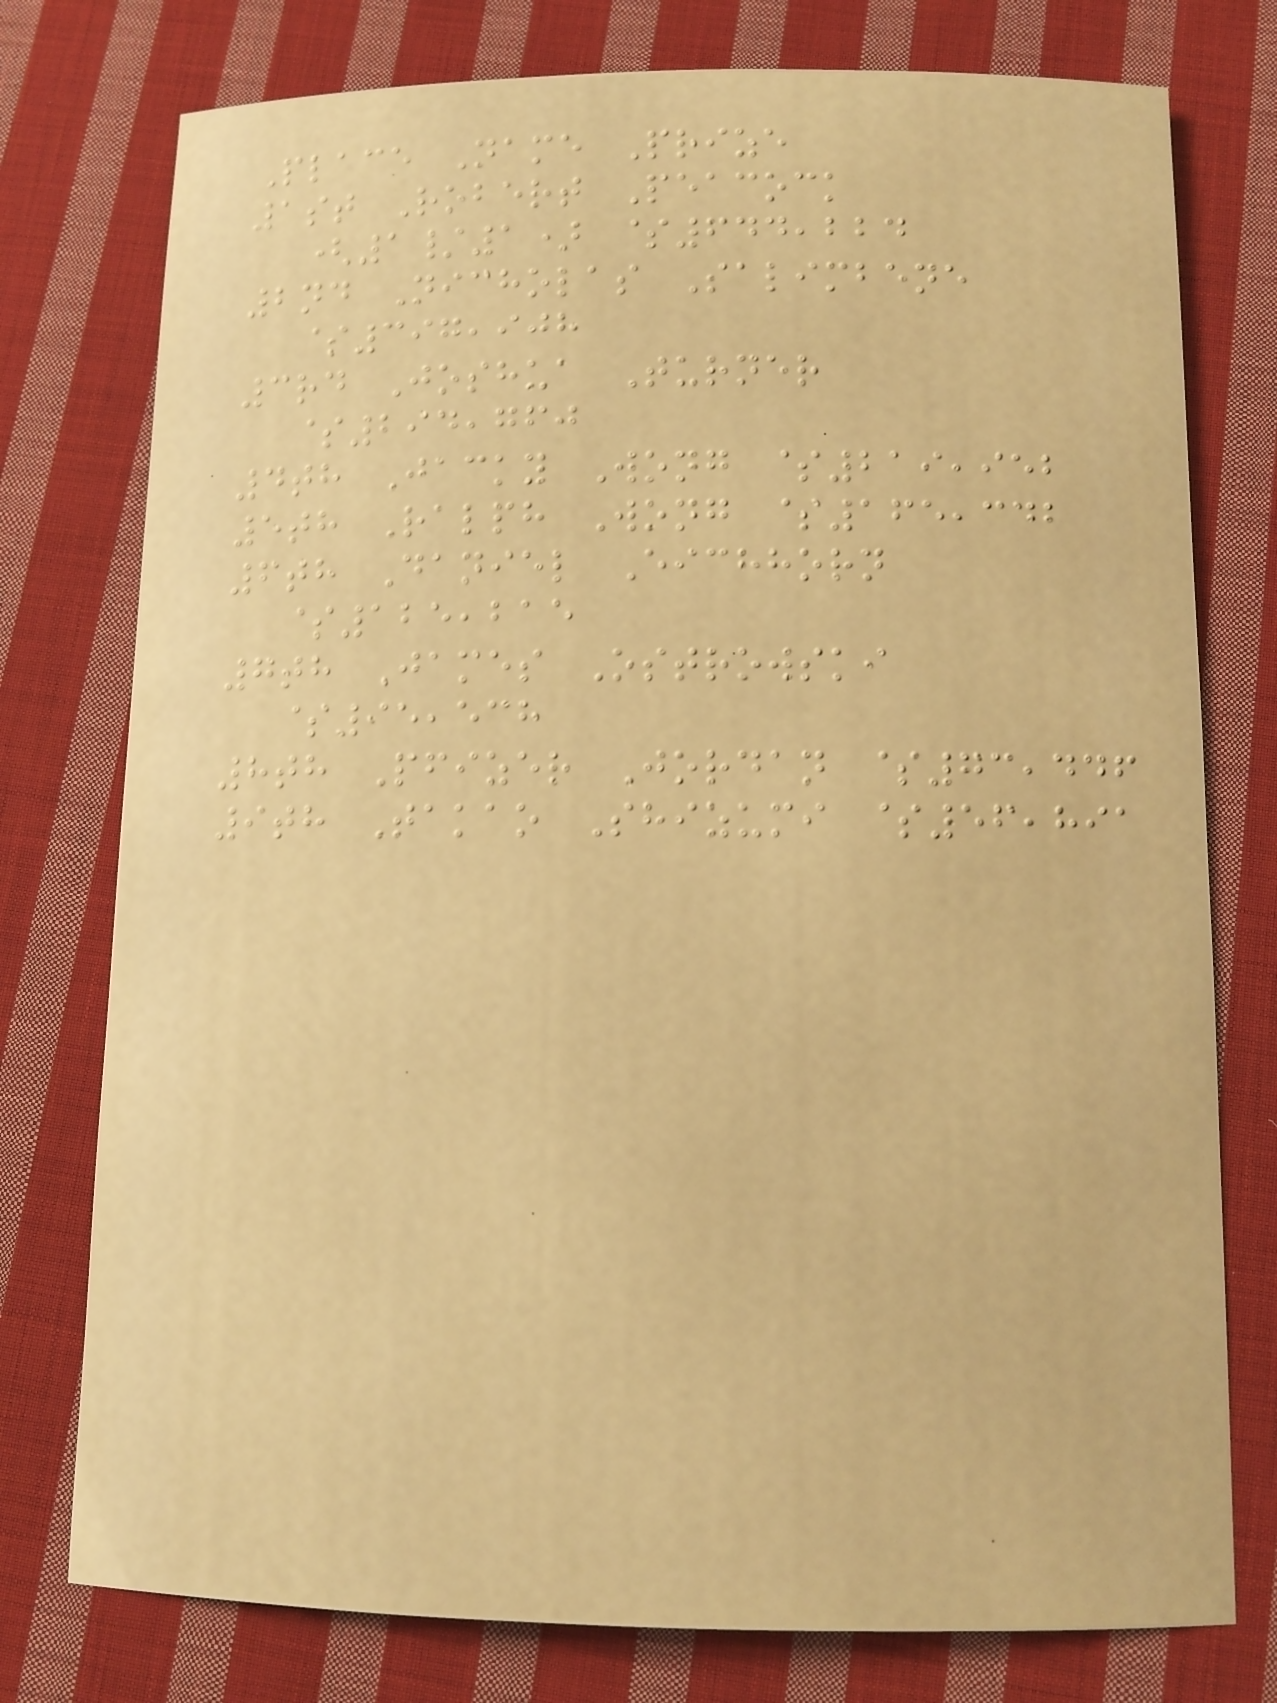Place Name Prize
1st Robert Peacock
(1/1) $644,224
2nd Nicholas Salimbene
$397,908
3rd Joshua Turner
$294,760
4th Jacky Wong $219,952
5th Ralph Wong $165,342
6th Daniel Eichhorn
$125,215
7th James Ostrowski
$95,538
8th Pfizer Jordan $73,446
9th Takao Shizumi $56,891
